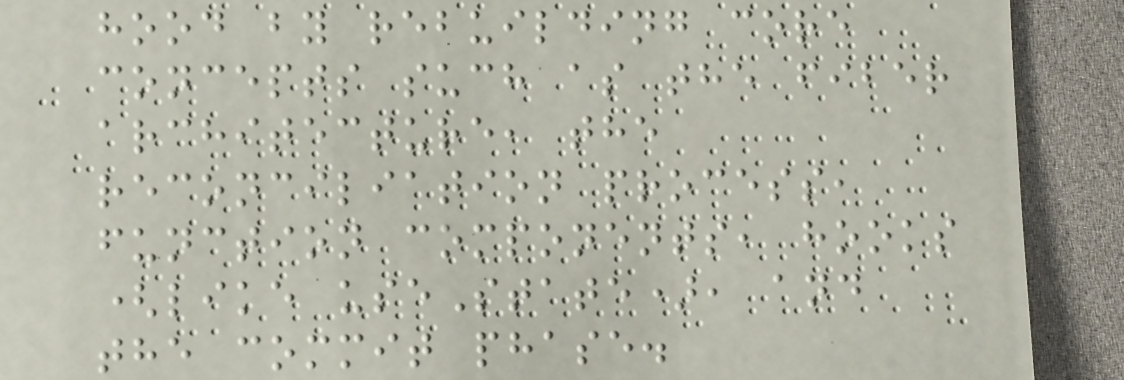hood by rebuilding core
concepts such as the fiber
architecture, the
reconciliation process,
function components, hooks
(like useState), and
the commit phase.
